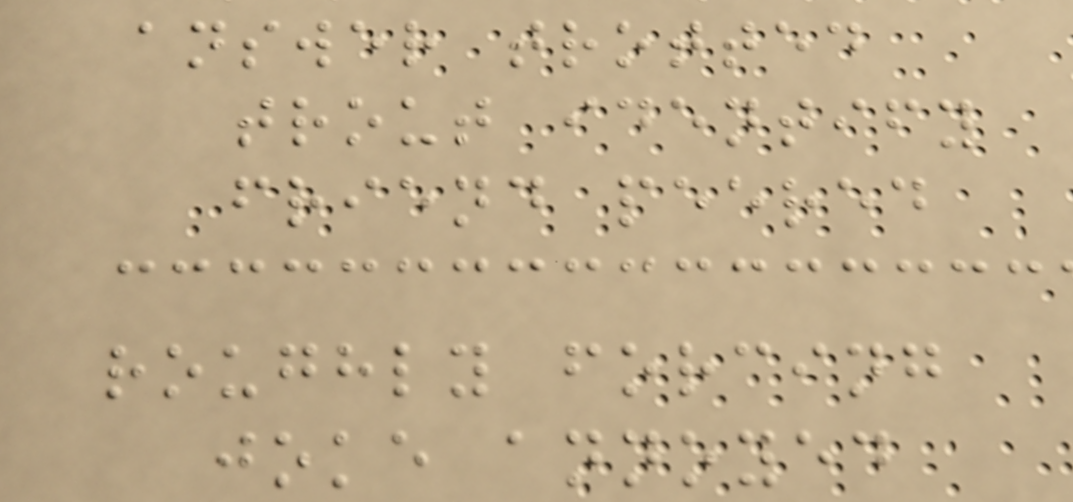answer trotted
trout identify
friend peered
roughly forcing
joke annoyed
